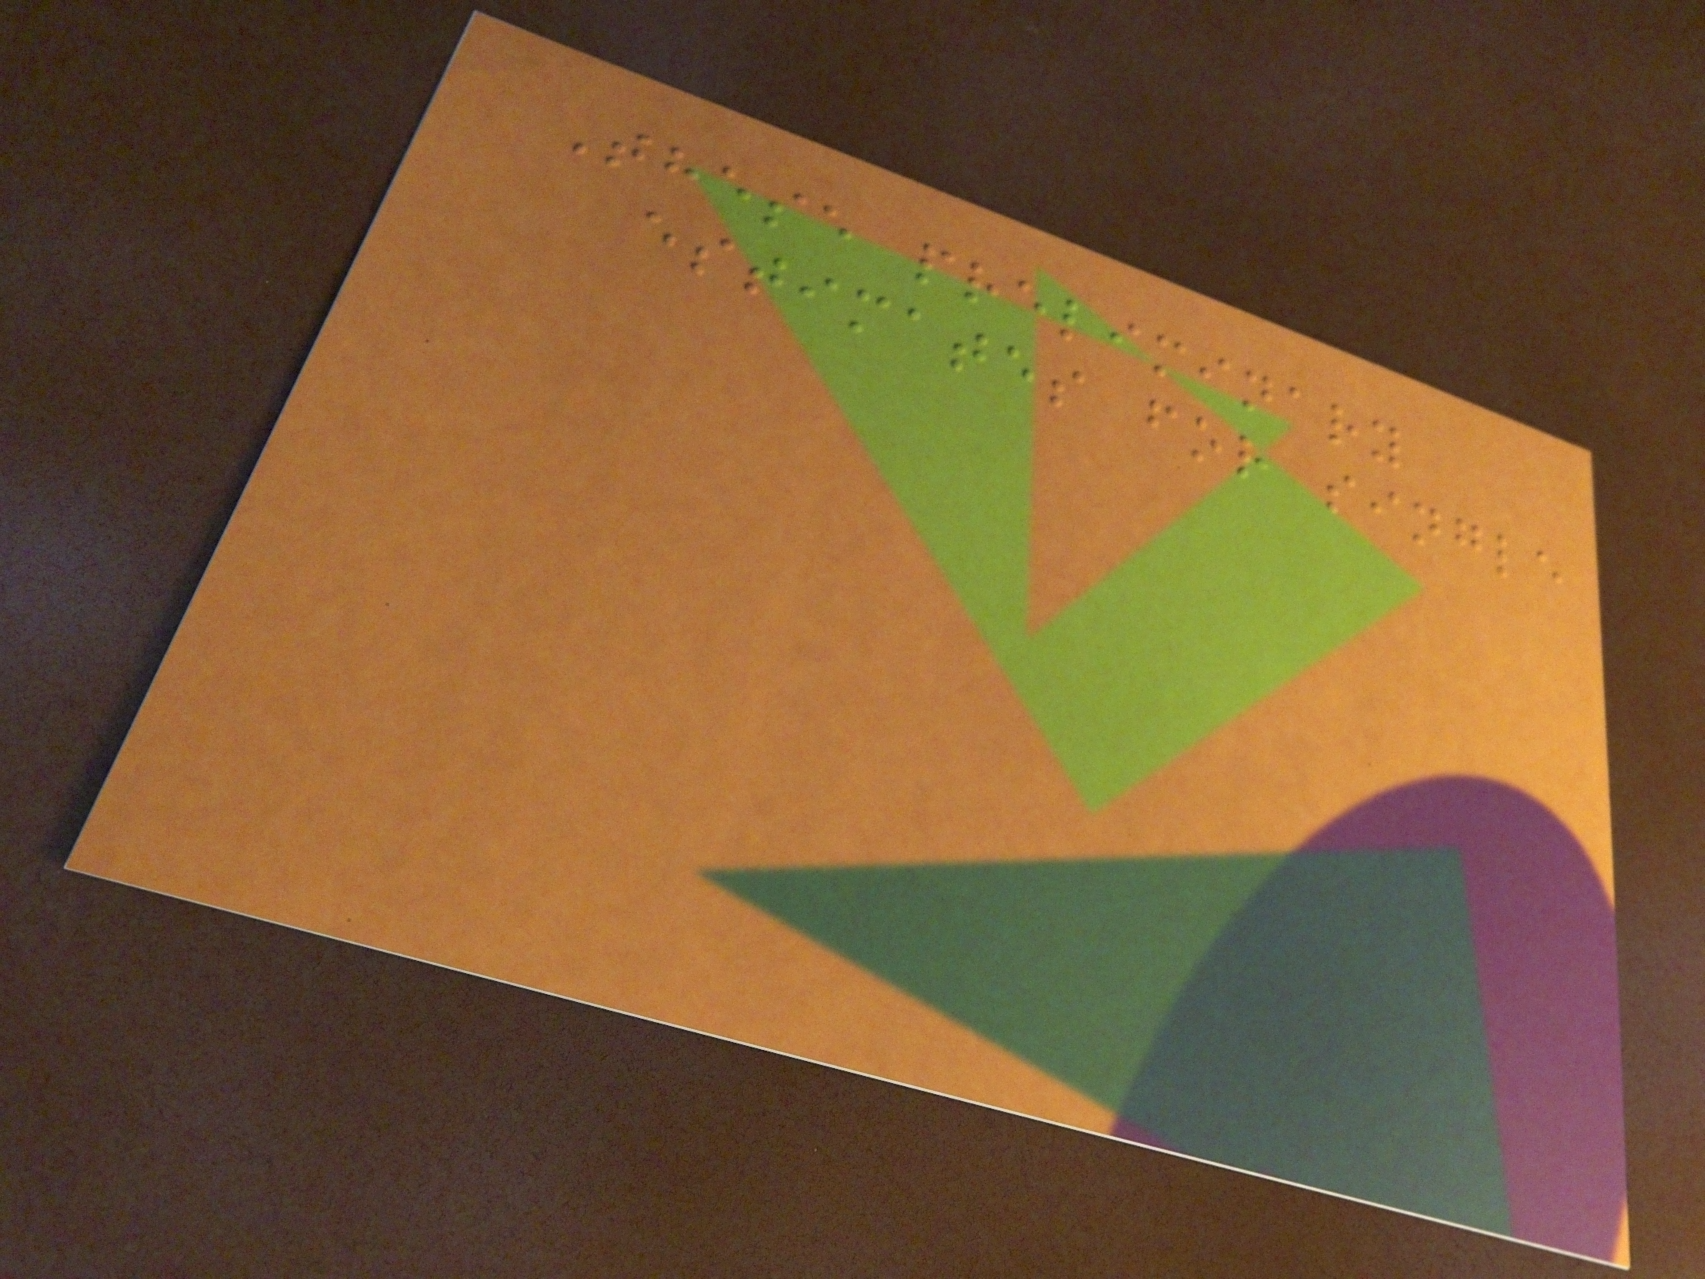These preliminary
estimates for single
